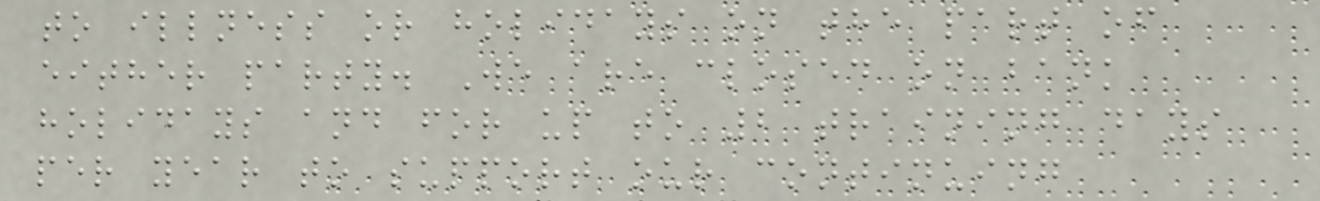to illness or holidays on the part of
either party. We are closed on bank
holidays and for up to 2 training days
per year to support our continuing
